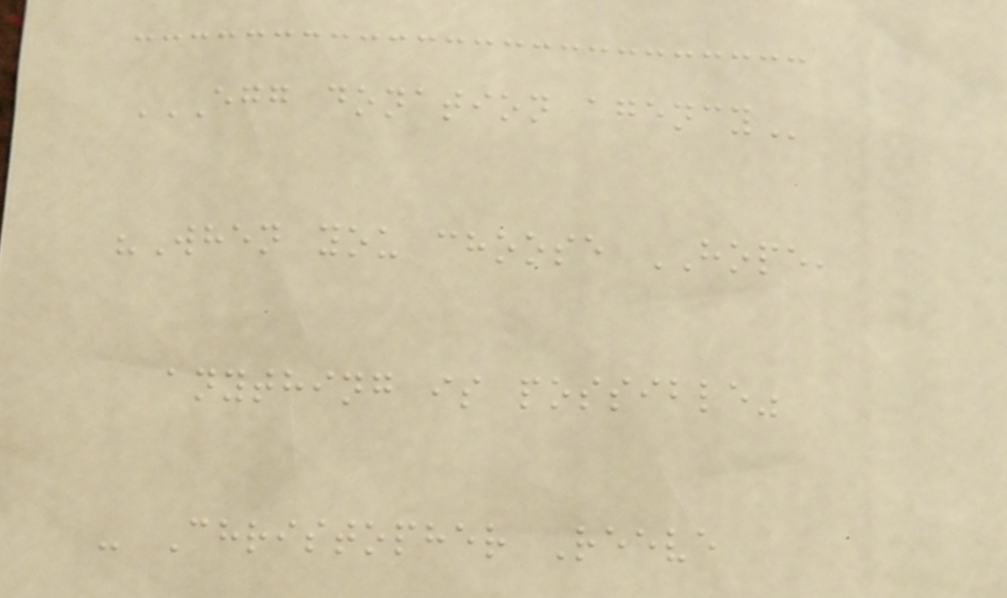EGG DONATION AGENCY
"When you choose HOPE,
anything is possible"
- Christopher Reeve
